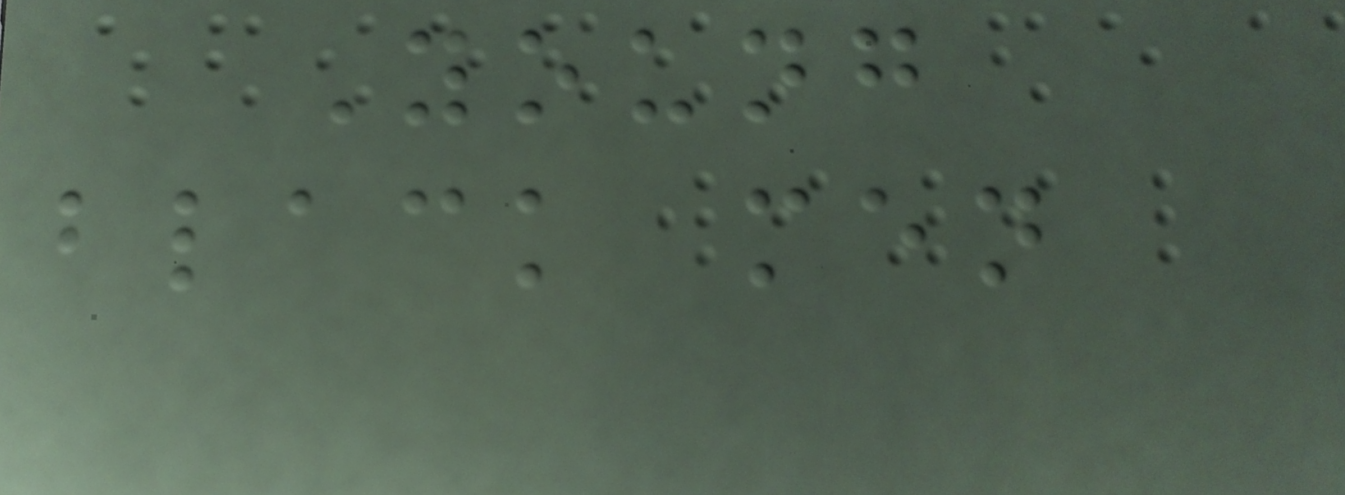Young
black men
